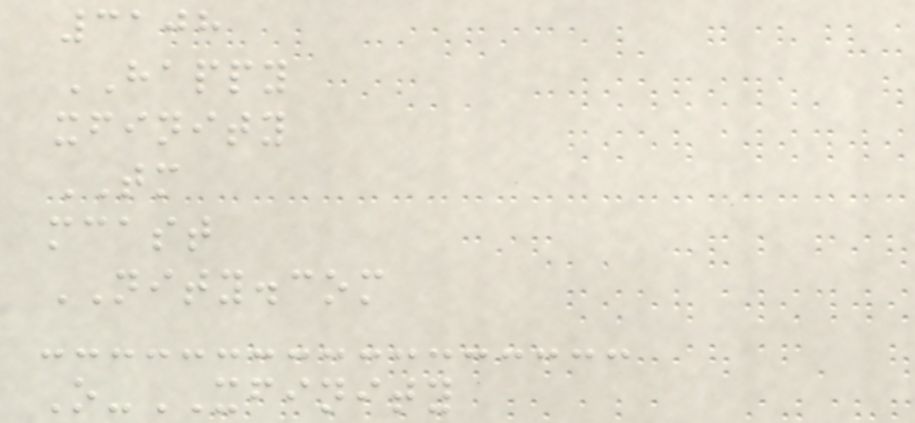3108
HAPPY
xfinity
TM
mcast
NITY.com
O-XFINITY
